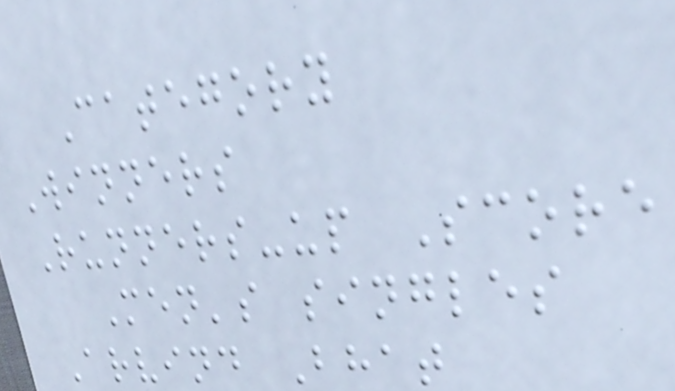Category
Winners
Runners-up Score
Men's singles
Arvind Bhat
